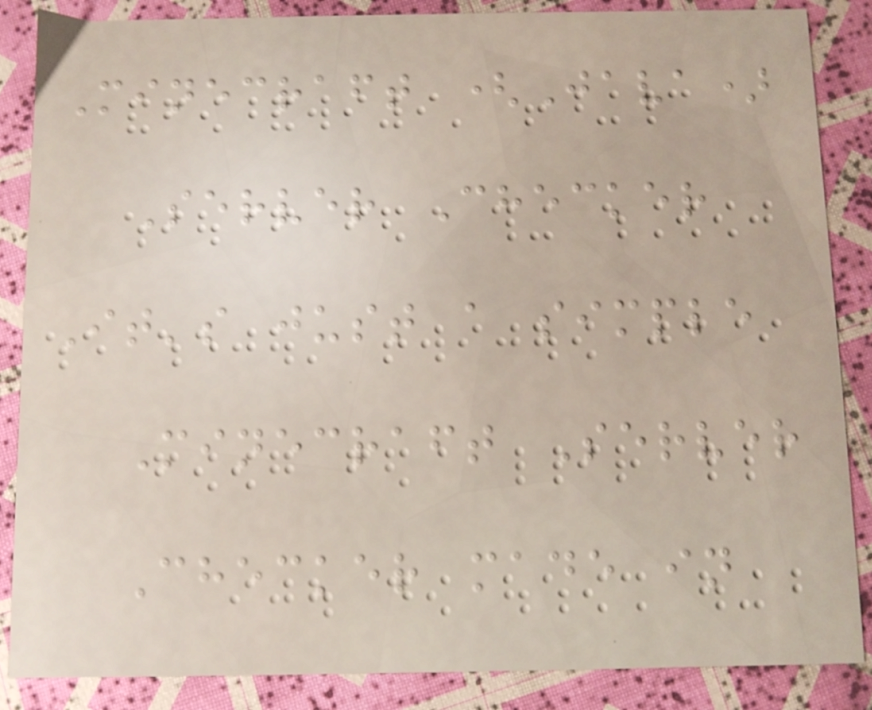Minecraft (Java)
Server Checker
It's just a simple
Minecraft Server
Checker made in
